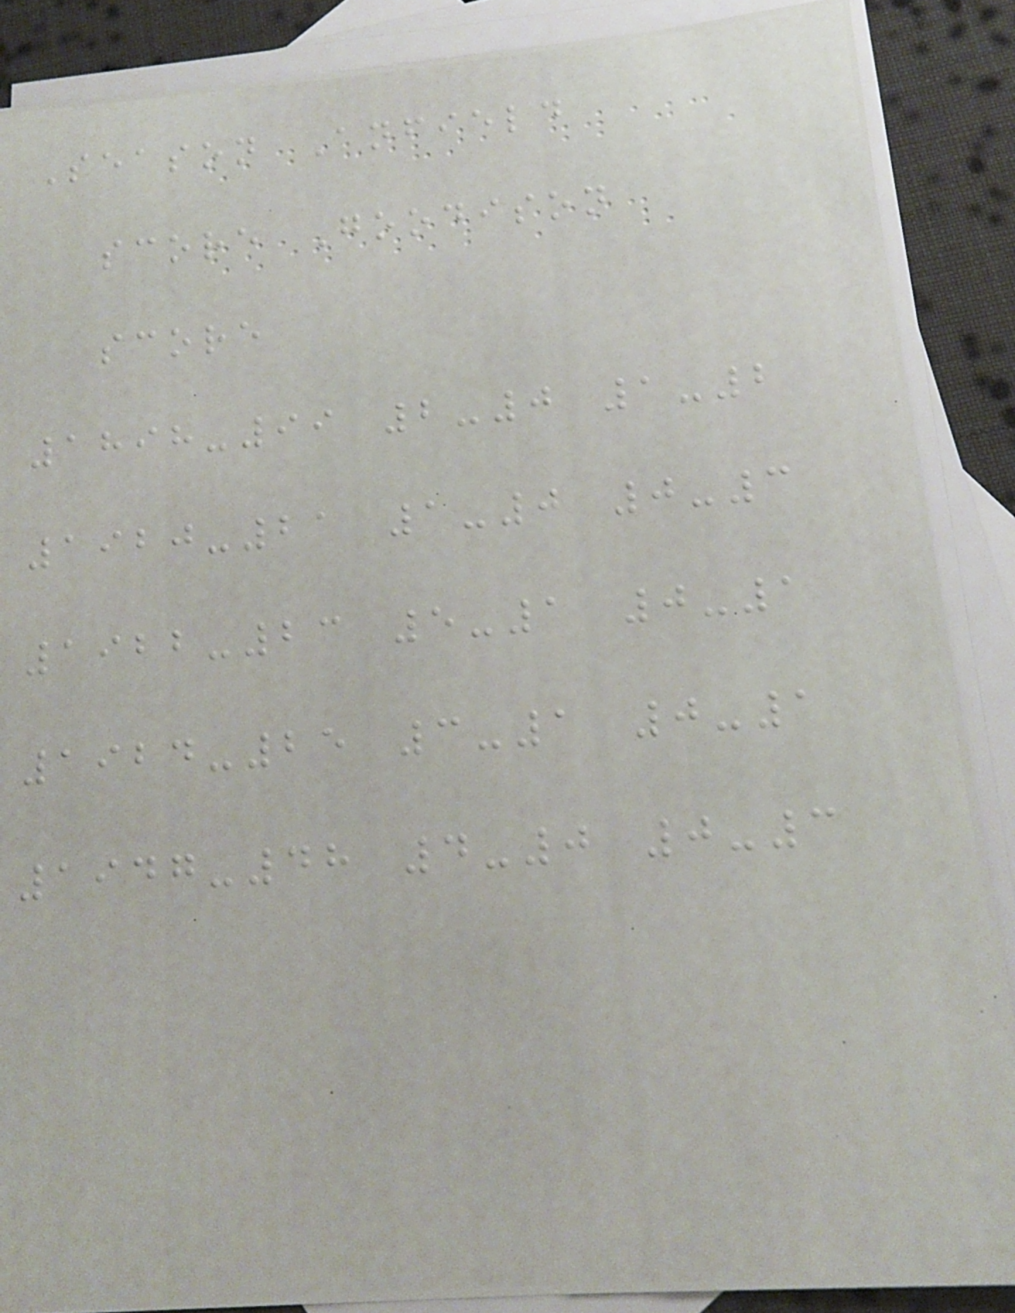Season Anfield
score Goodison
score
1898-99 2-0 1-2
1920-21 1-0 0-3
1922-23 5-1 0-1
1924-25 3-1 0-1
1947-48 4-0 0-3
